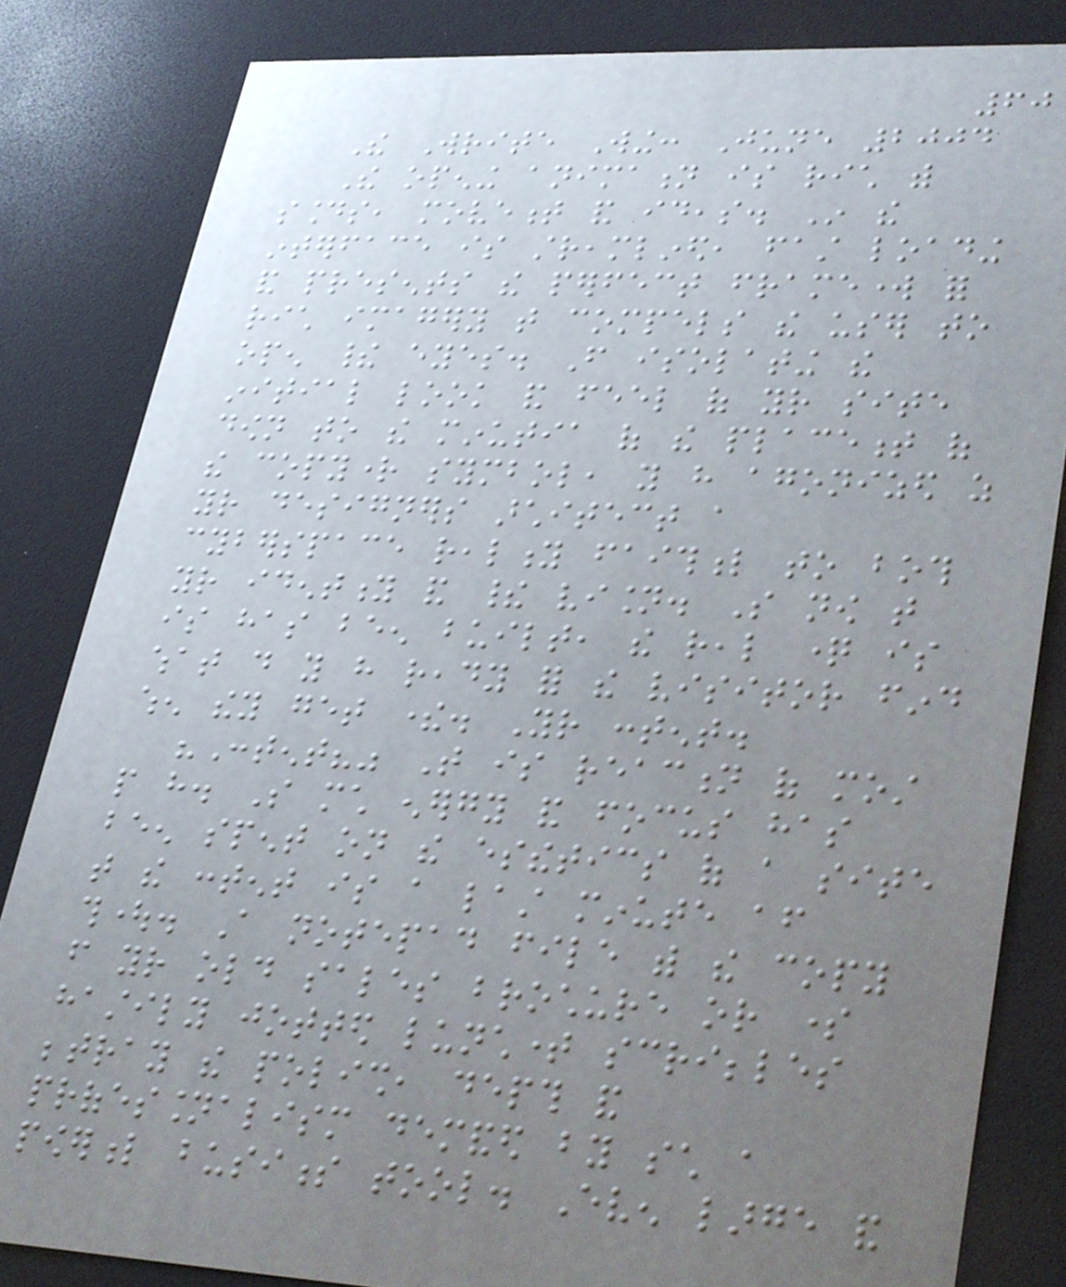60
The Write Wing: June 2004
The opening animation is rich with
sounds, movement and ideas. In the
interface is streamlined, fast loading
and presents the perfect framework for
rich imagery that compels the user to
open their eyes. From isolating the
initial look and feel of your site
down to the minutia of the placement of
the copyright symbol, you have agonized as
your designers architect a
cyberspace reality faithful to both
your identity and their vision. So now that
is has been built, the real question is
what do you have ready for the visitor find
when they get there. Your content.
"Content?" That is reaction of most
people have. So much energy and focus has
been spent on the esthetics of a site
that the content is a last minute after
thought. A notepad file with the copy
from your old sales brochure or some
hastily jotted lunchtime scribbles
betray the polish, depth and
professionalism demanded by such a
powerful business tool. Even large and
